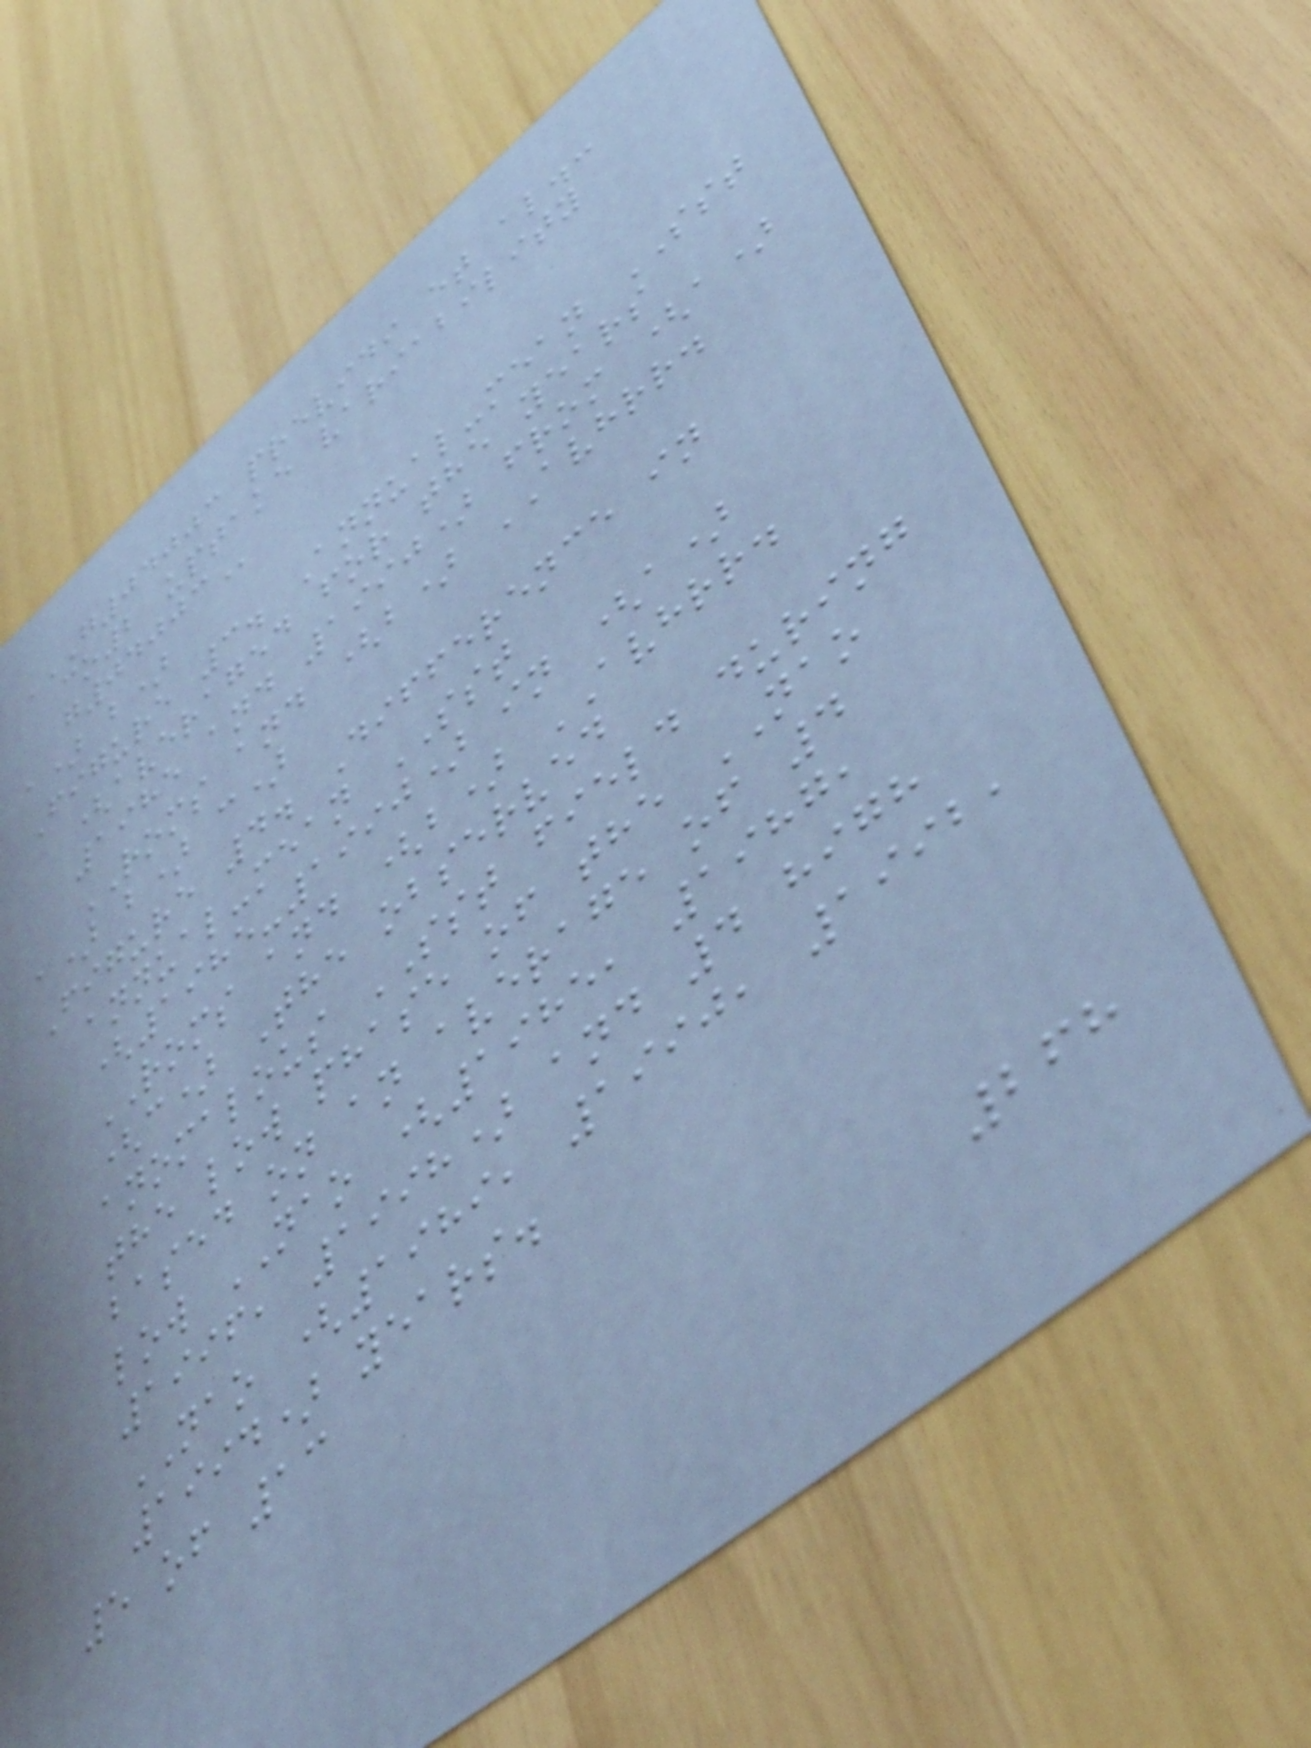G04003 PREVIDI ET AL.:
CO2 UPTAKE VARIABILITY
G04003
a) b)
Figure 3. Annual-mean SST
(averaged for the years
1985 and 1990) from (a)
ROMS and (b) AVHRR.
a) b) c)
Figure 4. Difference in
annual-mean SST
(1985-1990) in (a)
ROMS and (b) AVHRR.
(c) The observed
anomalous SST field during
the low phase of the NAO
based on an average of 4
low NAO (1985, 1987,
1996, 1998) and 4 high
NAO (1989, 1990, 1992,
1994) years.
5 of 13
268
